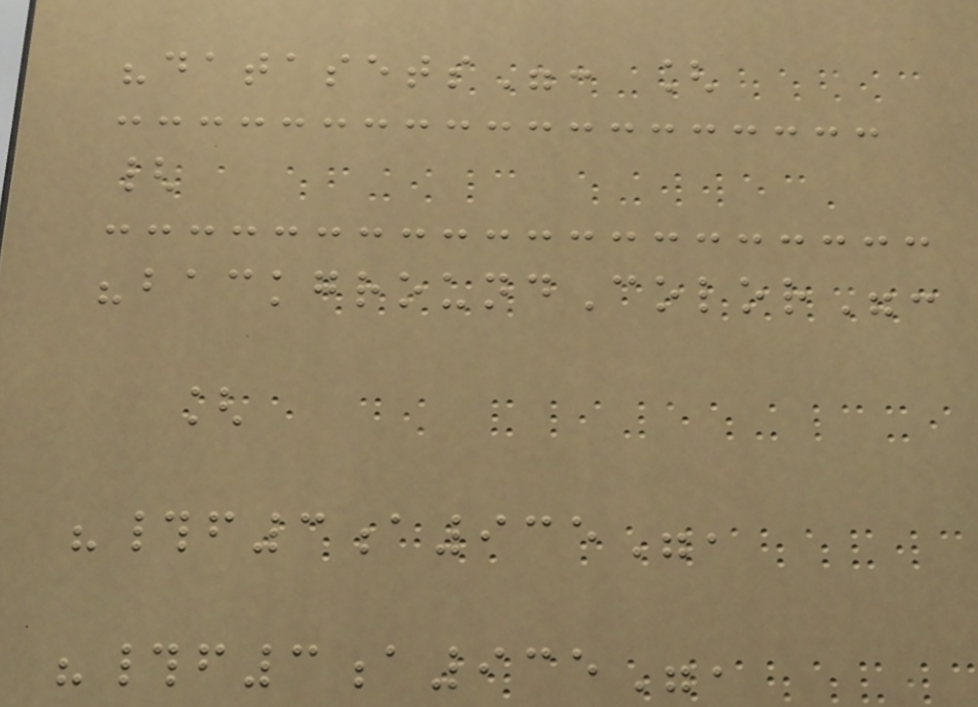"datasets": [
{
"backgroundColor":
[
"#f3a935",
"#f3a935",
